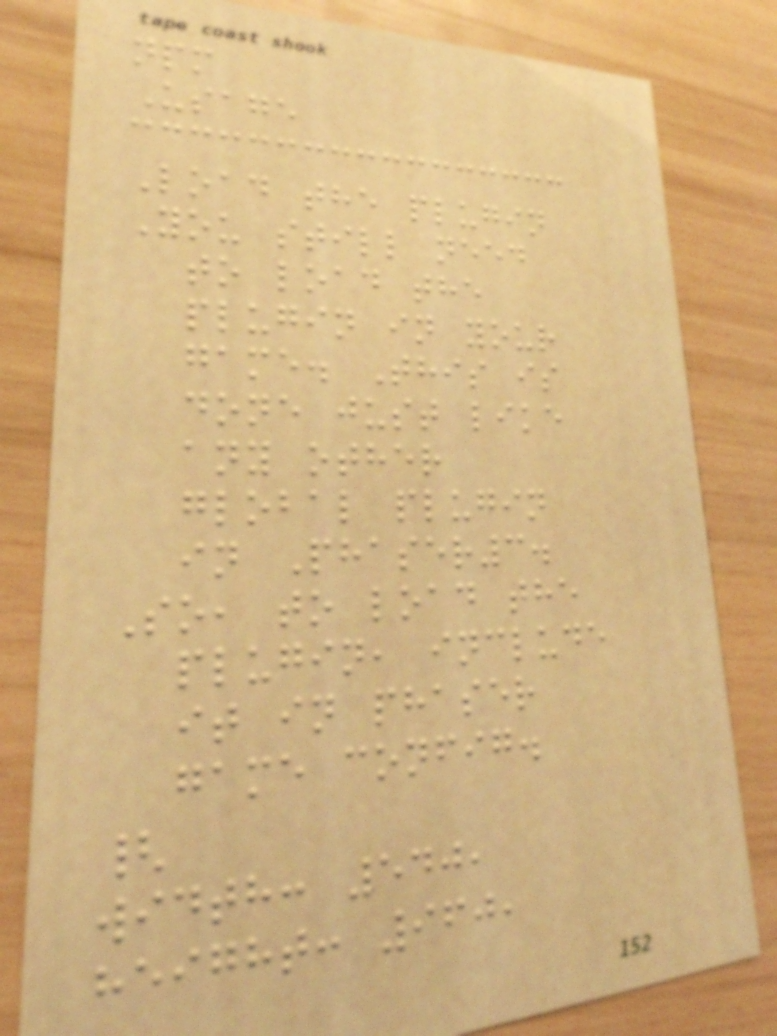npm
Usage
Load the plugin
You still need
to load the
plugin in your
game. This is
done just like
any other
global plugin
in Phaser3.
So, to load the
plugin, include
it in phaser
game config.
{
width: 540,
height: 960,
